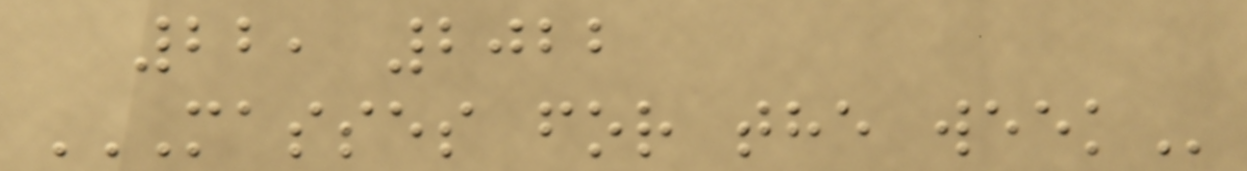22, 2022
MASSES FOR THE WEEK
